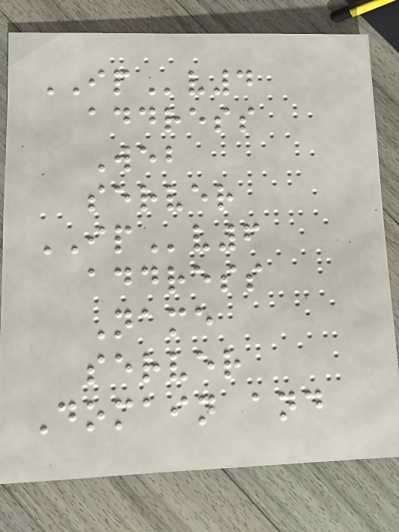IPv4
address
Web
server
IPv6
address
Name
server
Domain and
